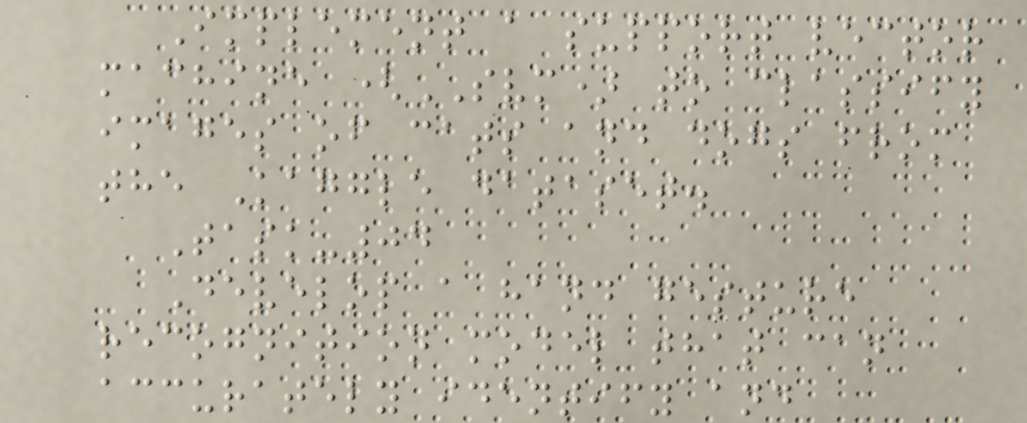Implement a support vector
machine (SVM) to classify
images of cats and dogs from
the Kaggle dataset.
Task-04
Develop a hand gesture
recognition model that can
accurately identify and
